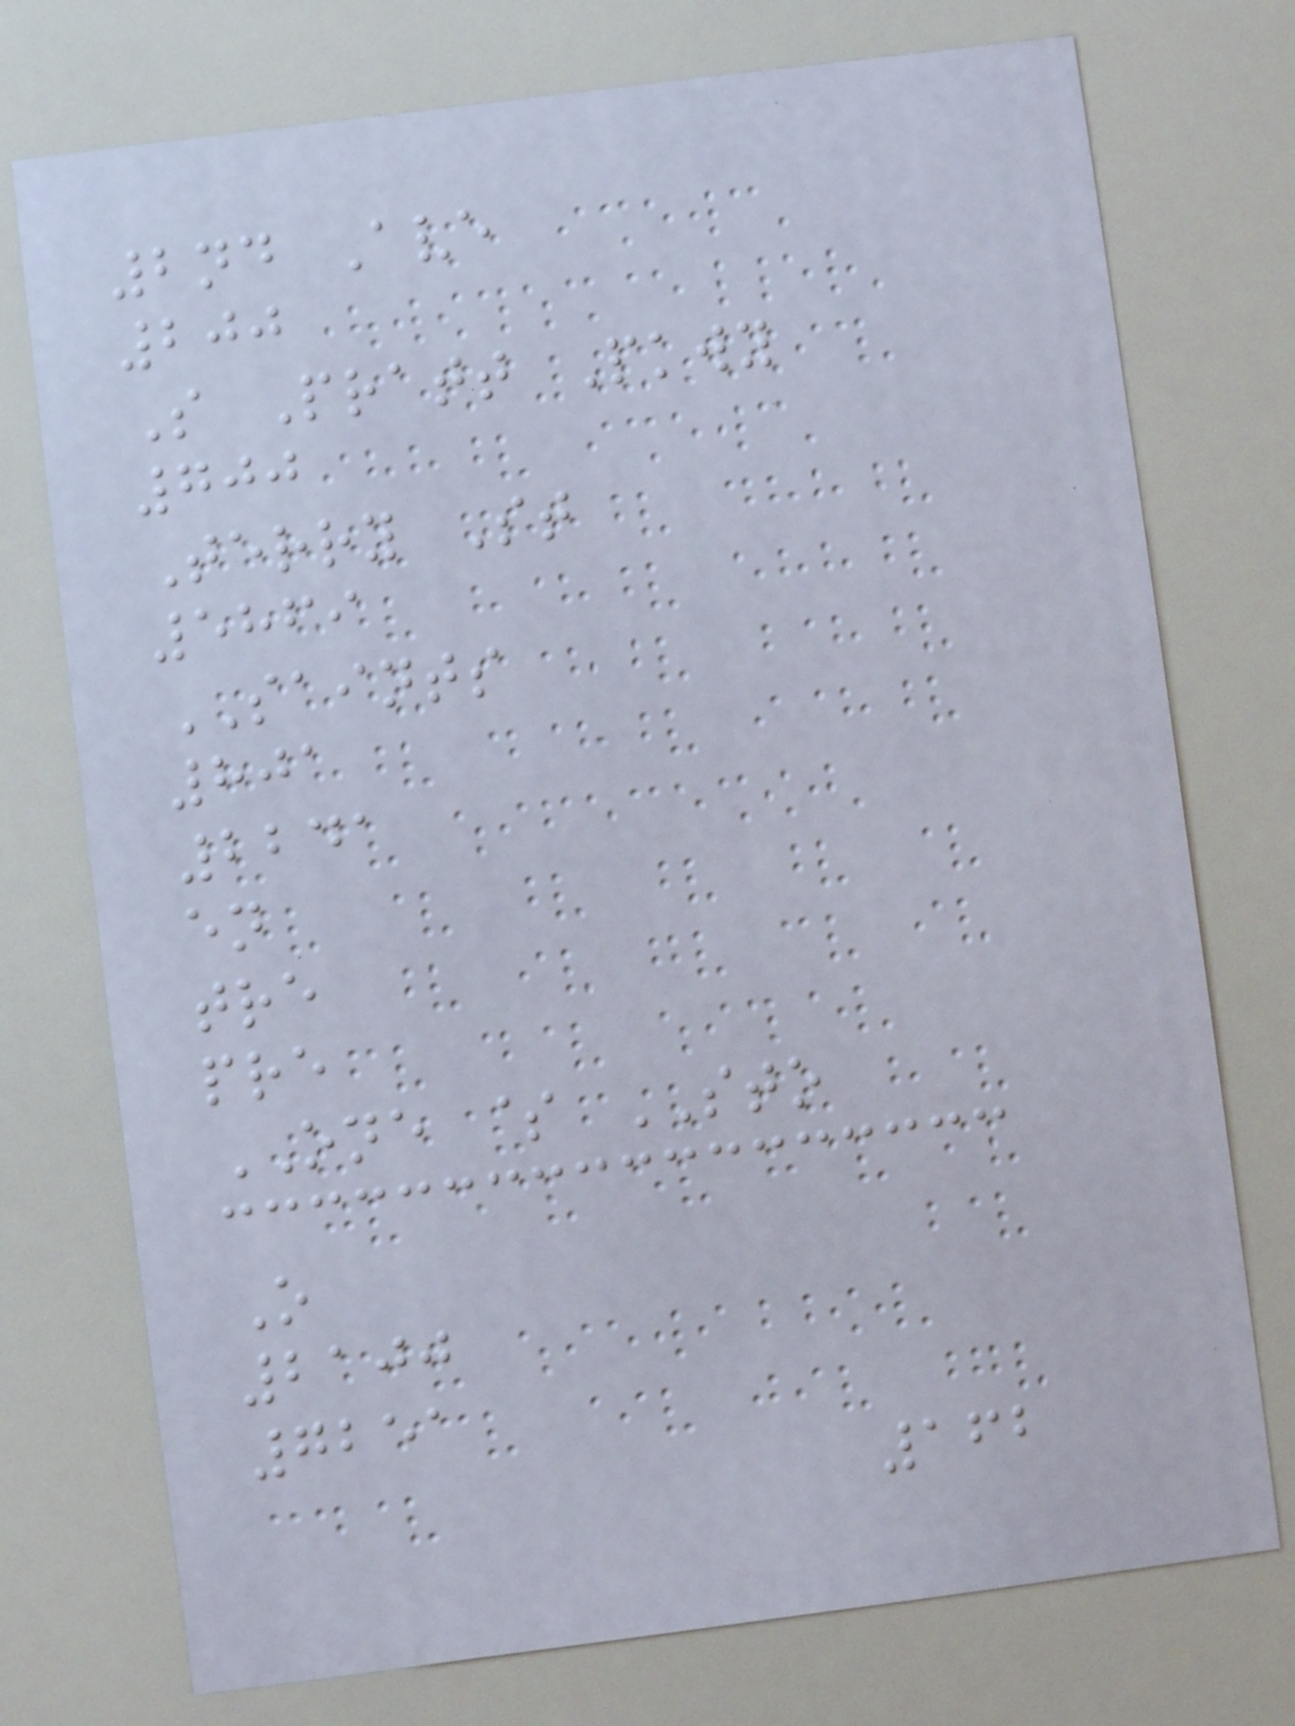2nd Ave
200
S Pratt Pkwy
700
Terry St
5869
SAINTS
801
2241
en
tre
pre
ONE $ STO
O
2100
7251
162
